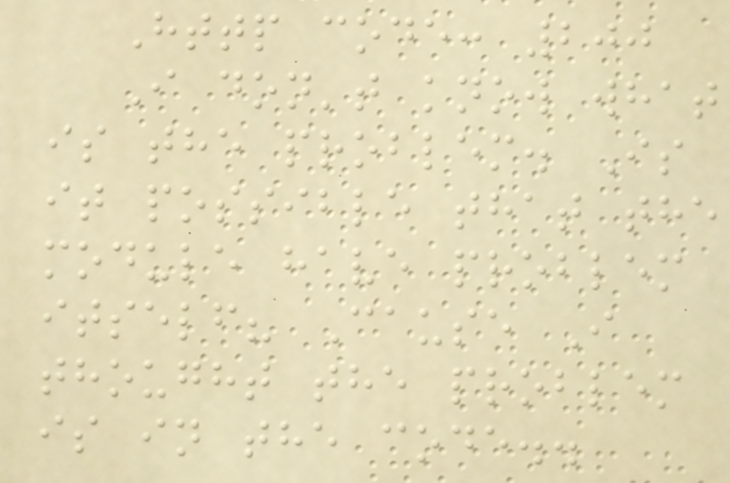Http code: 200
I don't know what
is the problem. Is
it possible that the
module have problem
itself? Cause I
thought the problem
is in the code..
